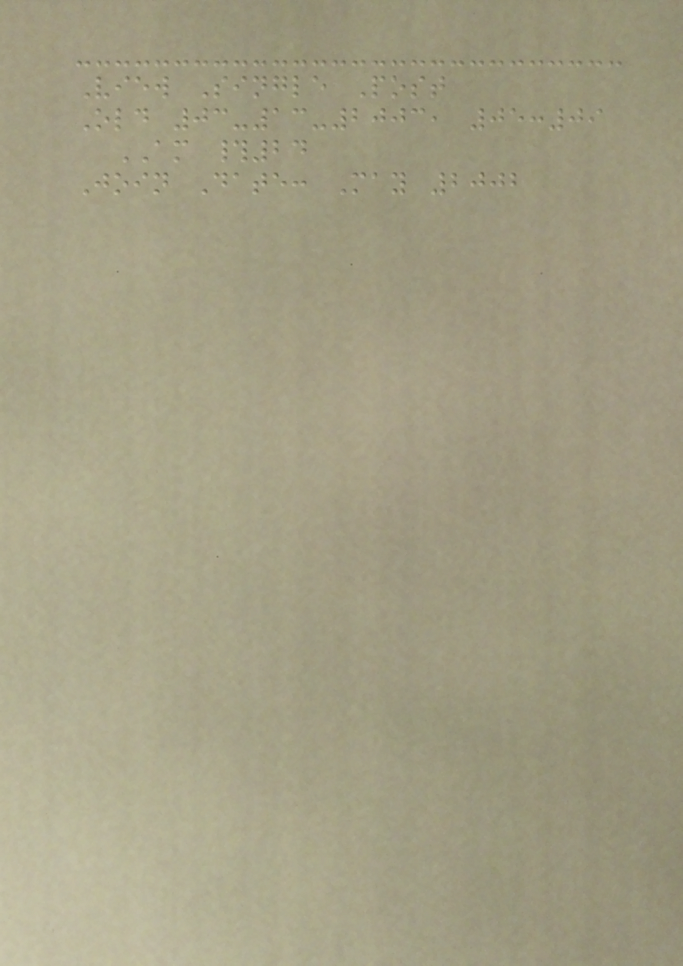View Single Post
Old 03-13-2003, 05:09
AM #24
Join Date: May 2002
